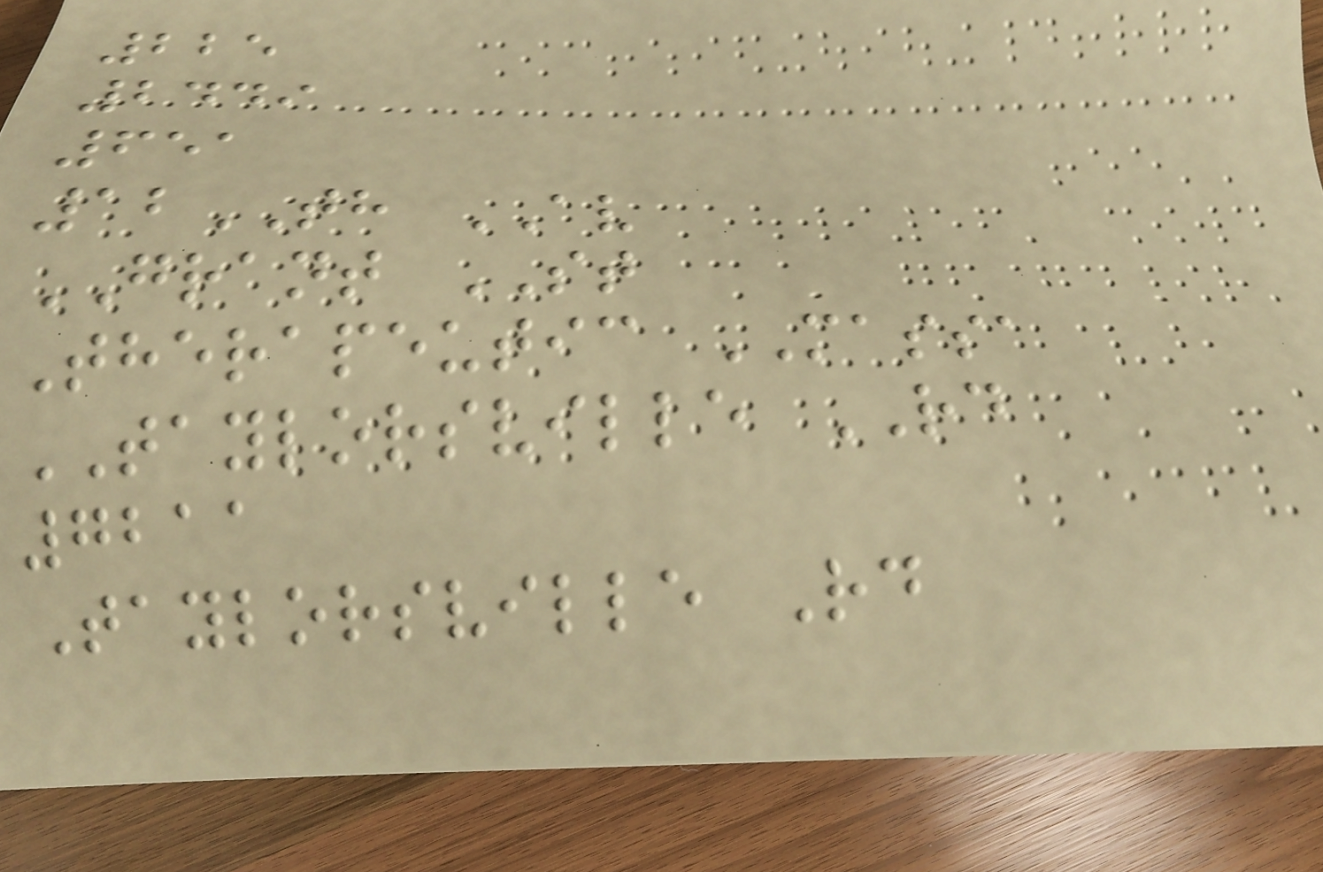225
2449
651
12TH AV
GRANT ST
Therapeutic MASSA
TAYLORSVILLE RD
7211
Taylorsville Rd
